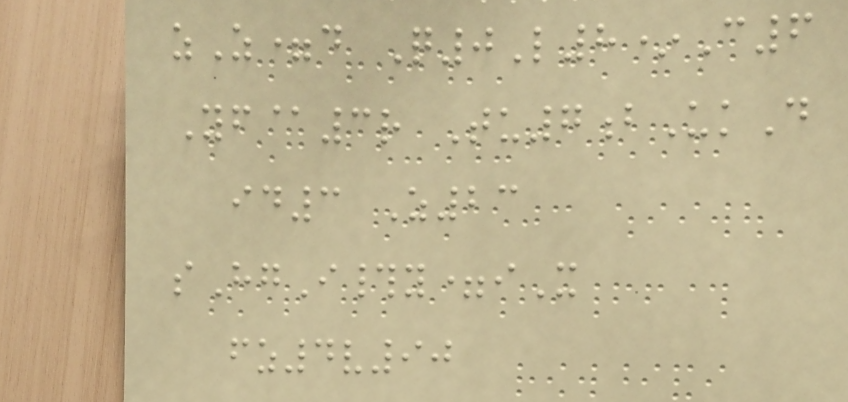zZ=d Q0L8*C6
Yf@3r Tu7bUkD
id3 Z23
sHgI#y=iX
fz4v90
